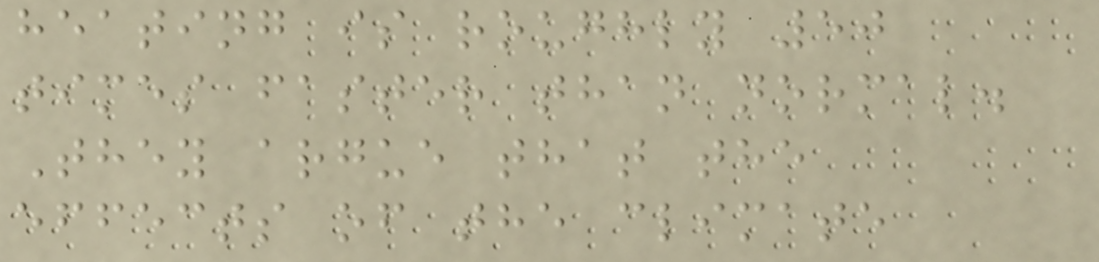heating is roughly 50
times faster than normal.
They argue that the
effects of the climate
